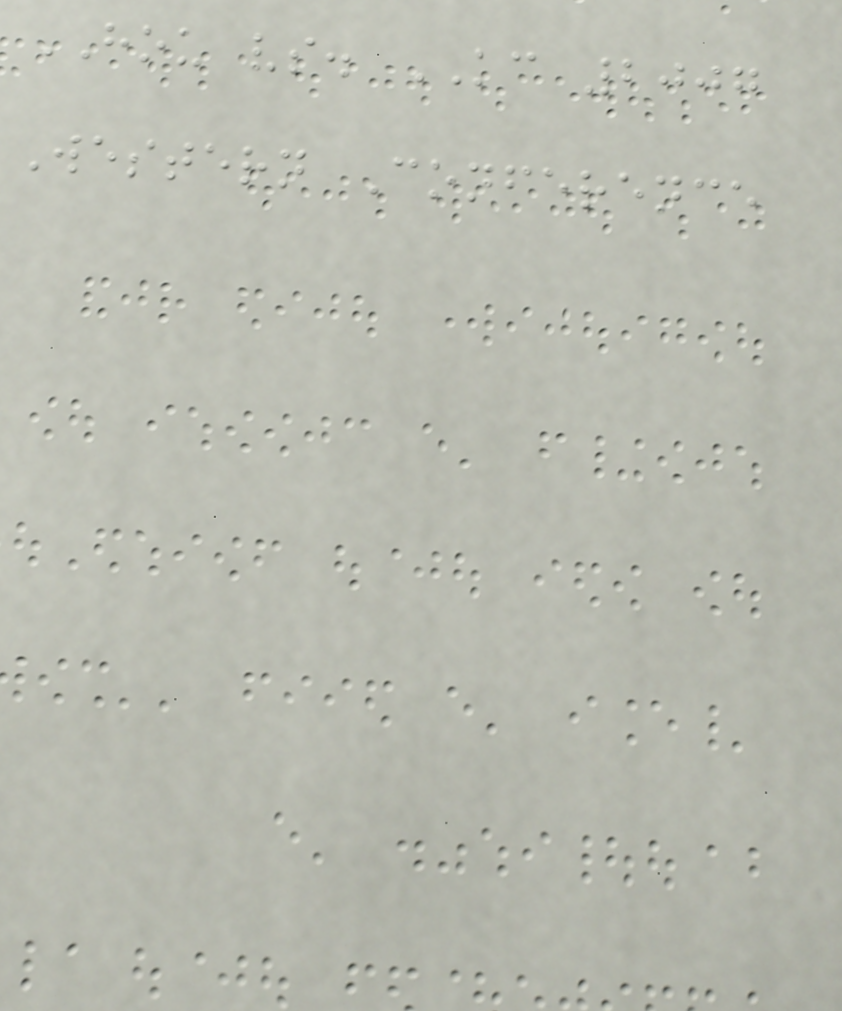HOU vs. KC 2007
Western Conference
